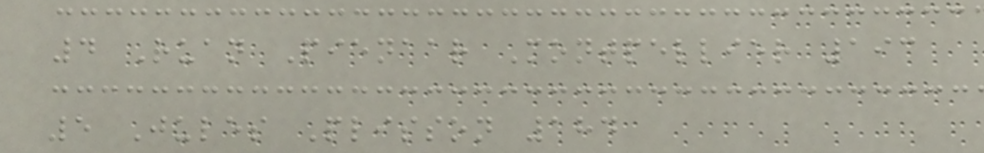4 Ruan Pienaar Montpellier 193
5 Jules Plisson 184
